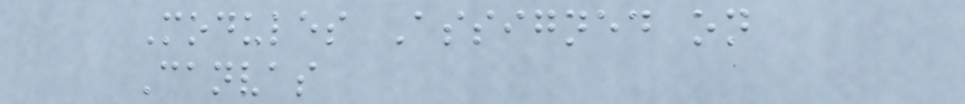Modules Assigned on
Canvas
